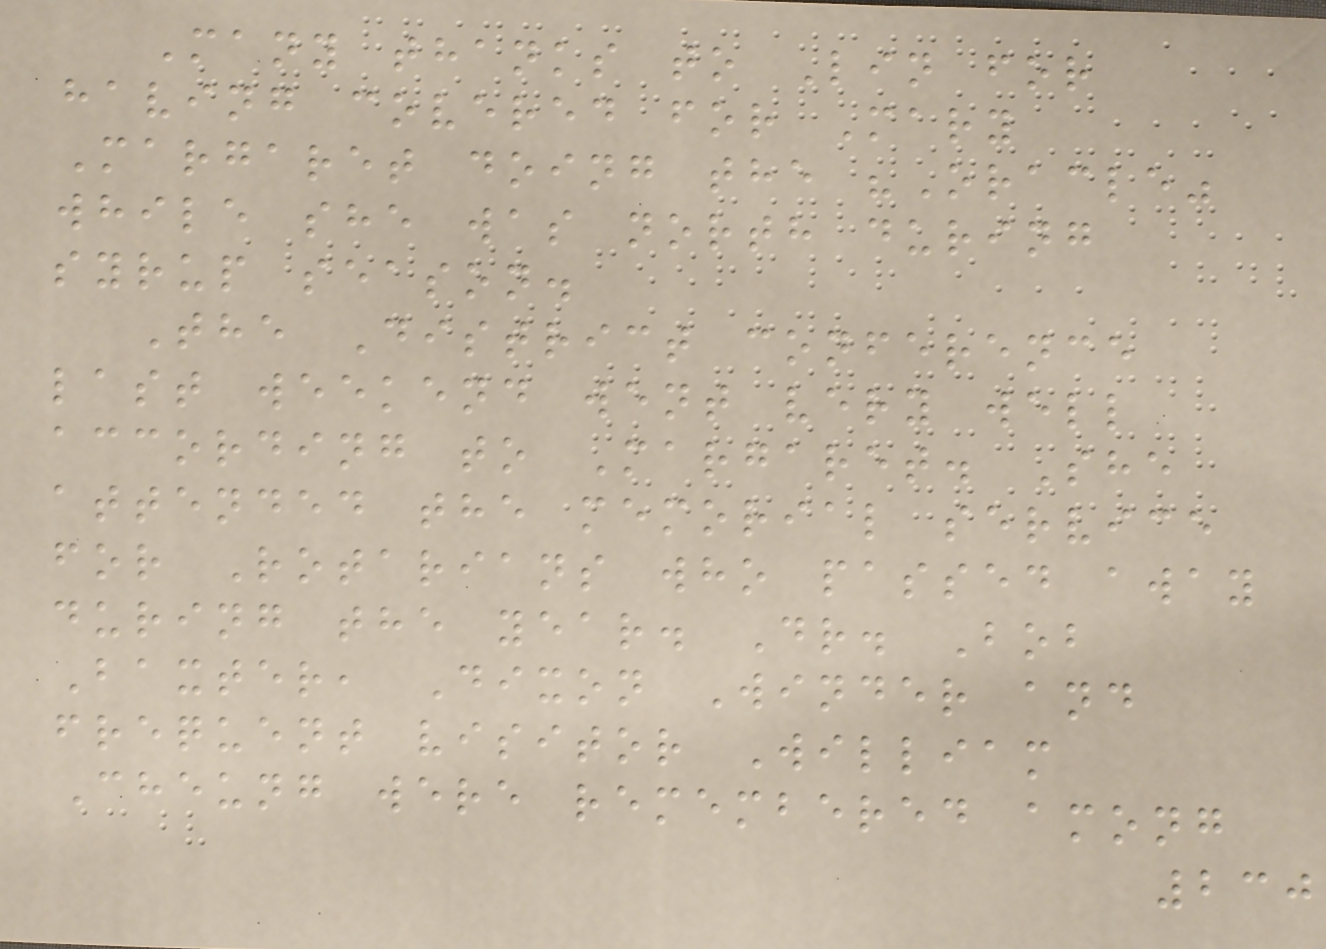Many thanks to Lin for
having covered for Mary
Margaret doing the "Oracle"
while she was north during
syrup season.
The District conference
last weekend went very well
according to Margaret. She
attended the memorial service
for Rotarians who passed away
during the year. Dr. Bob
Baxter, Dixon Winder and
frequent visitor William
Cheung were remembered among
230
